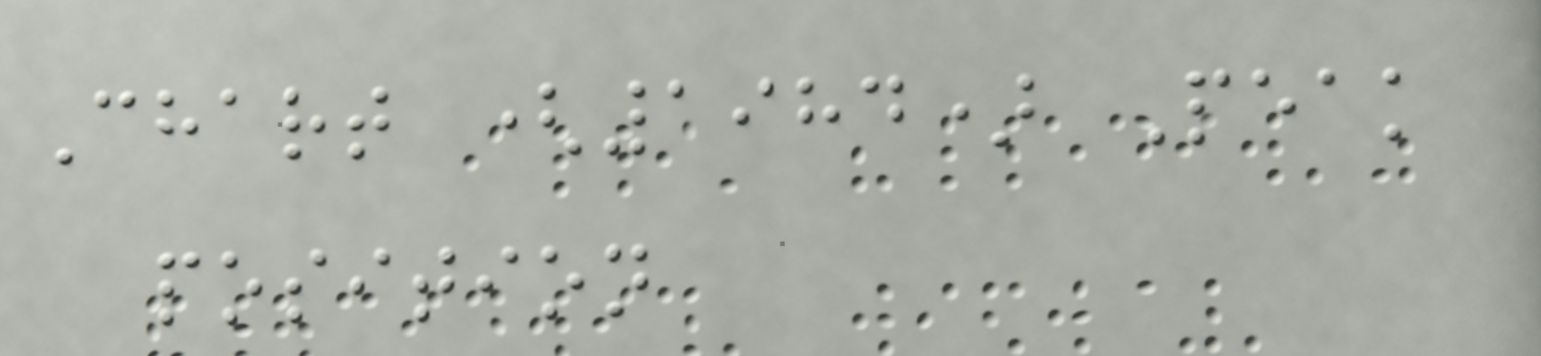Chart (1984) Peak
position
